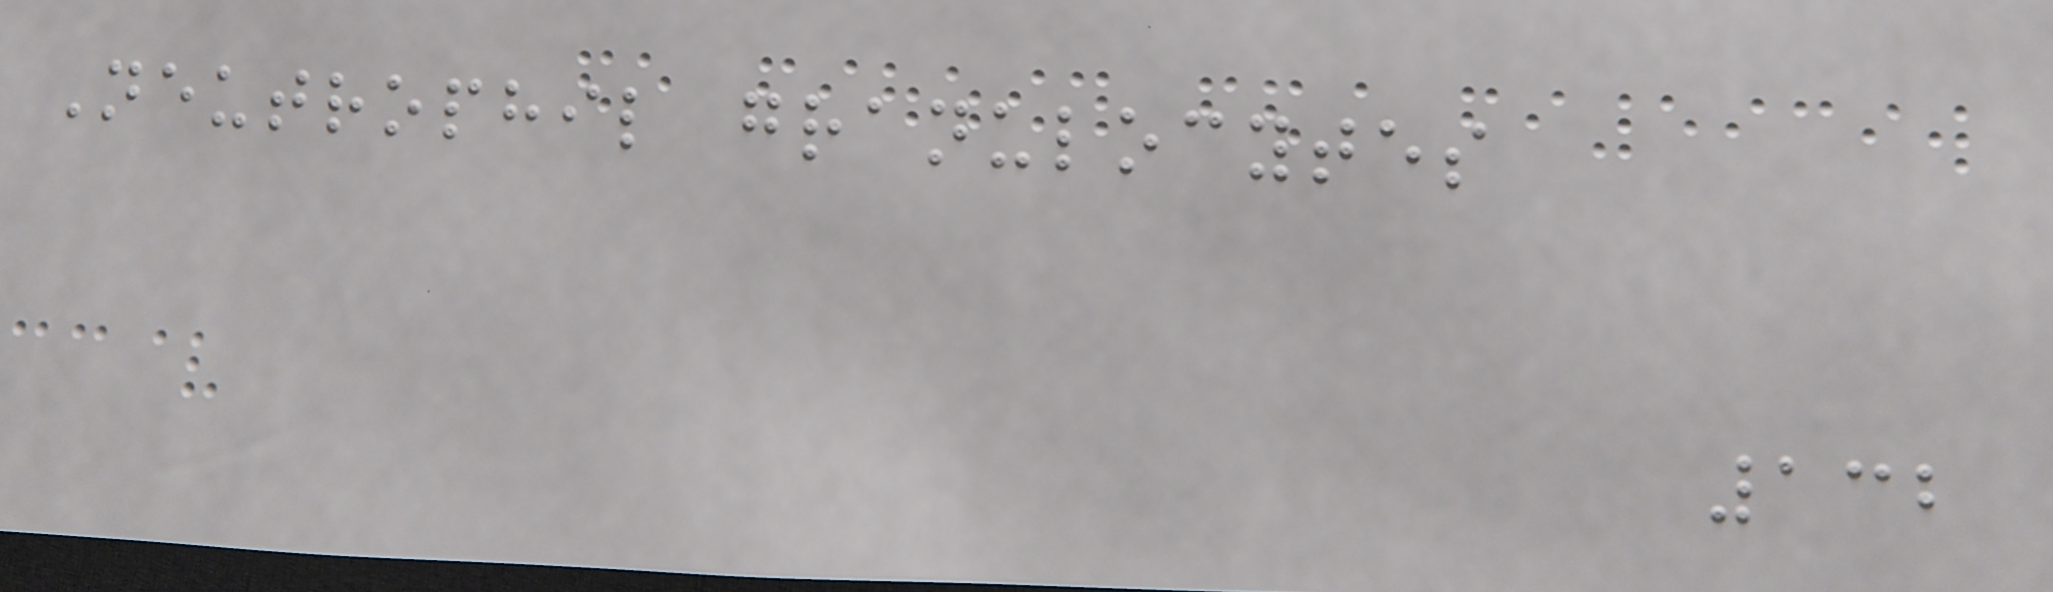Neutrophil granulocytes
132
